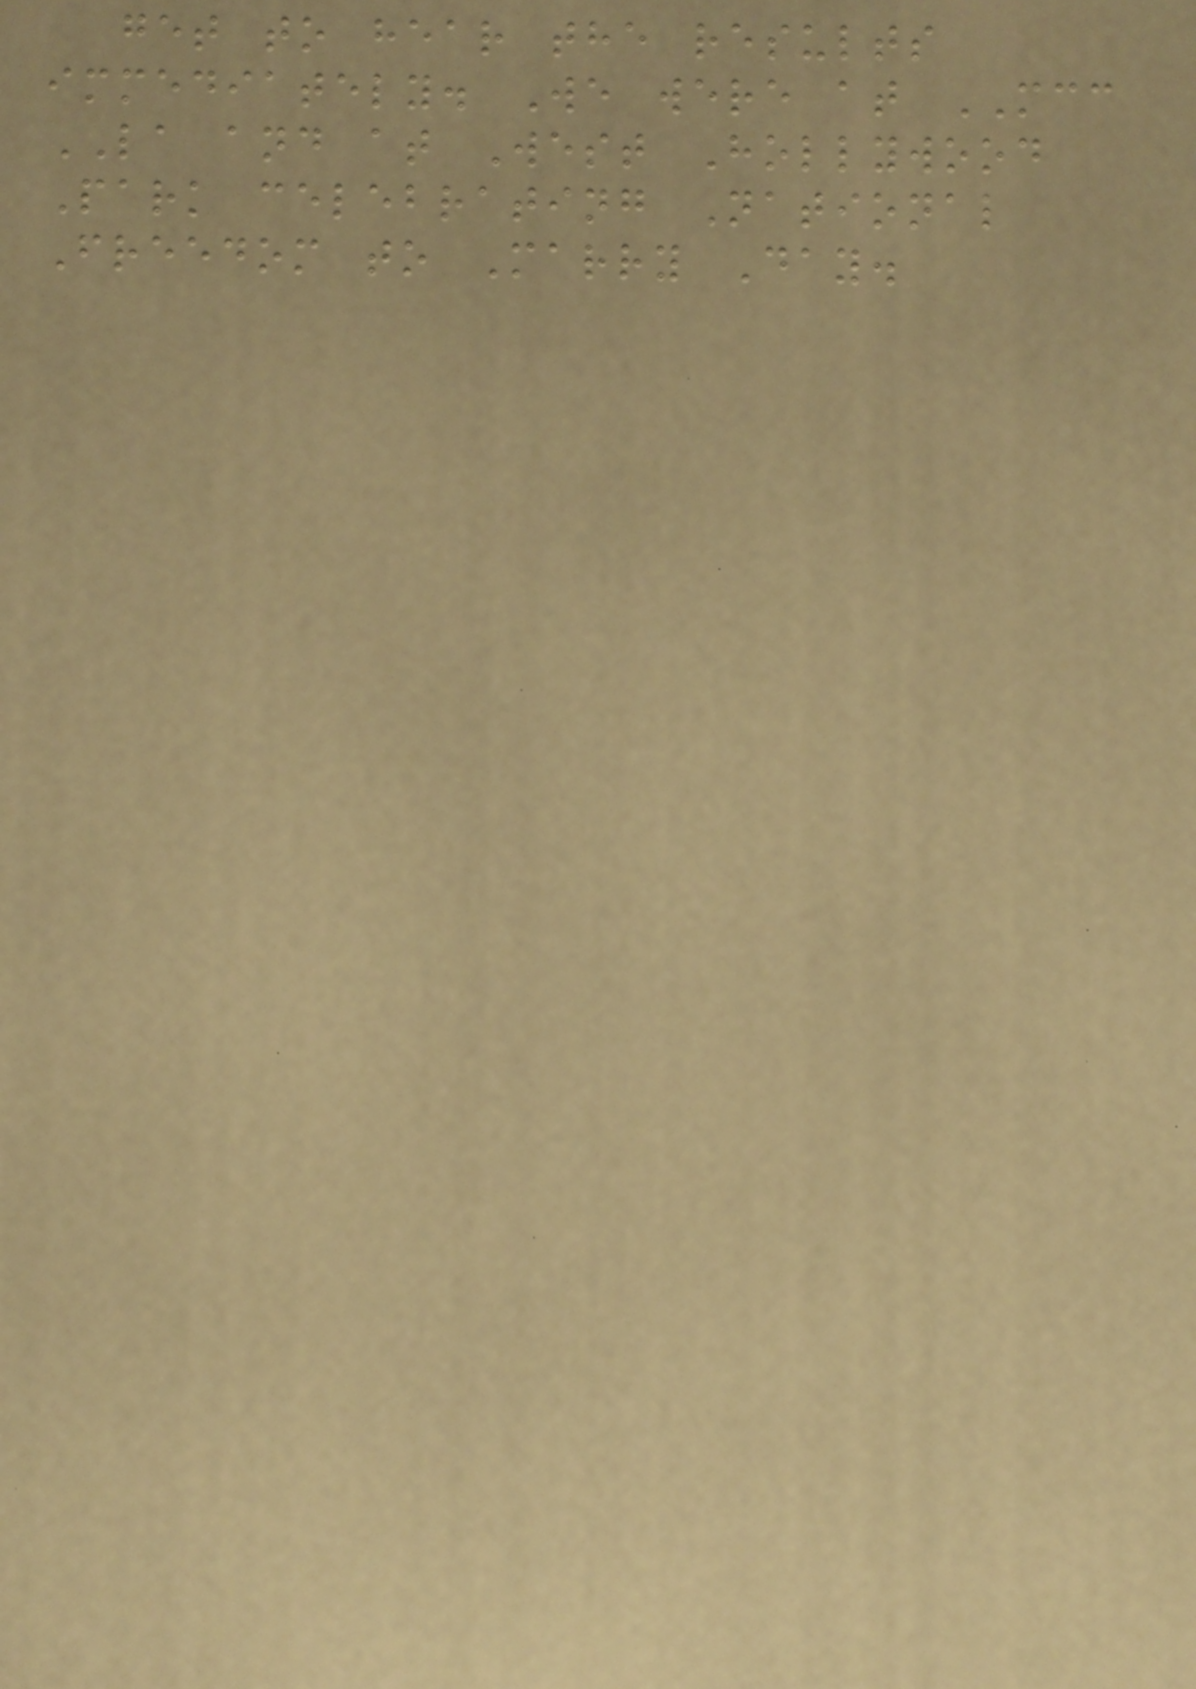get to hear the results
immediately. We were at MCC
LA and at West Hollywood
Park celebrating National
Freedom to Marry Day.
